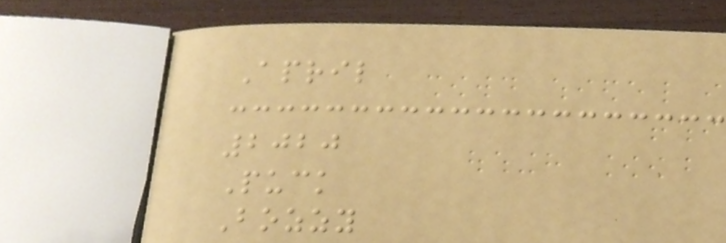April
2020
Puck
Bozzy
